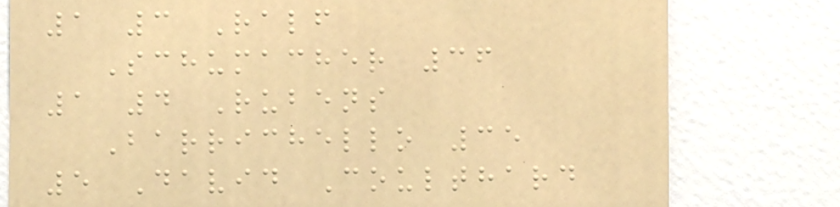1 3 Ralf
Schumacher 36
1 4 Rubens
Barrichello 35
5 David Coulthard
